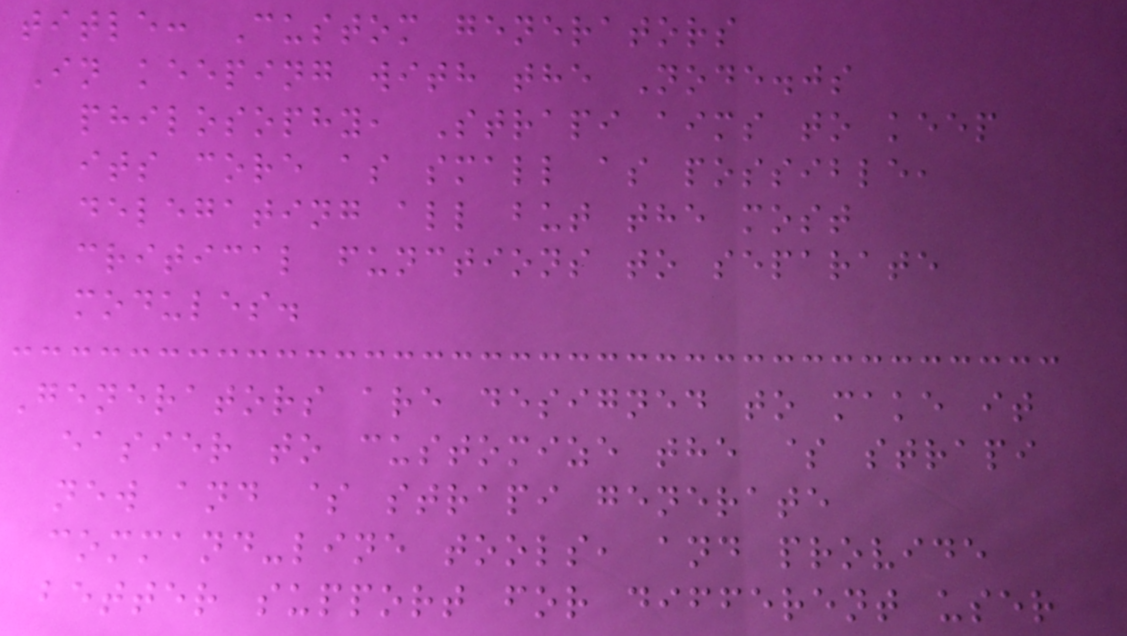title: Custom generators
In keeping with the Node.js
philosophy, Strapi aims to keep
its core as small as possible,
delegating all but the most
critical functions to separate
modules.
Generators are designed to make it
easier to customize the $ strapi
new and $ strapi generate
command-line tools, and provide
better support for different user
